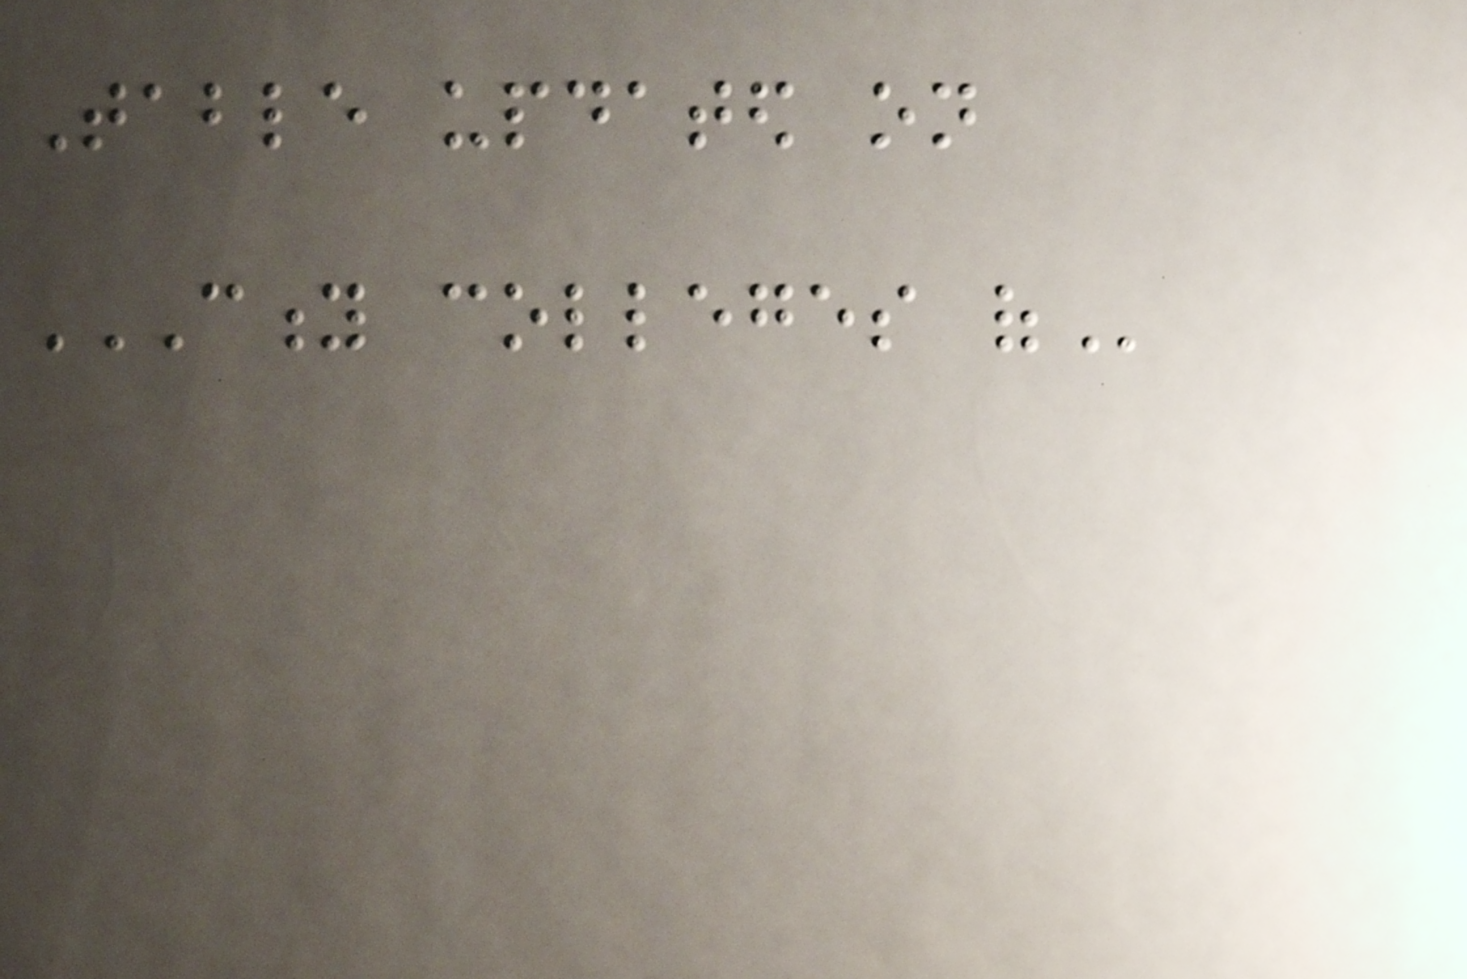Table updated on
CITY COLLEGES OF
